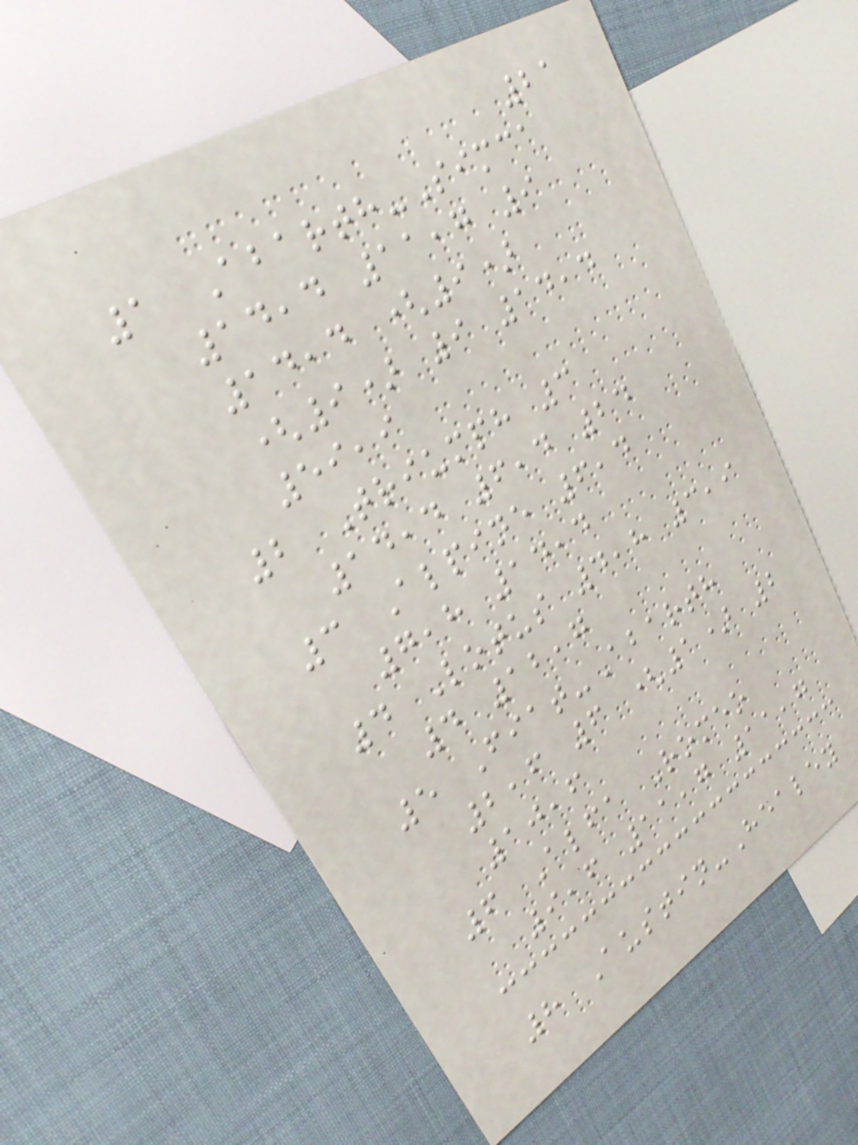21
1 Abarth-Simca
14,4 11,7 9
14,4 (9)
(9) 9 14,4
59,9
2 Triumph 3
14,4 6,4 24
3 Alpine 6,4
7,8 14,4
4 Lotus 4,8 3,9
4 12,7
5 Fiat-Abarth
2,6 6 (1) 2
10,6
6 Alfa Romeo
9,6 11,7 11,7
8 Austin-Healey
